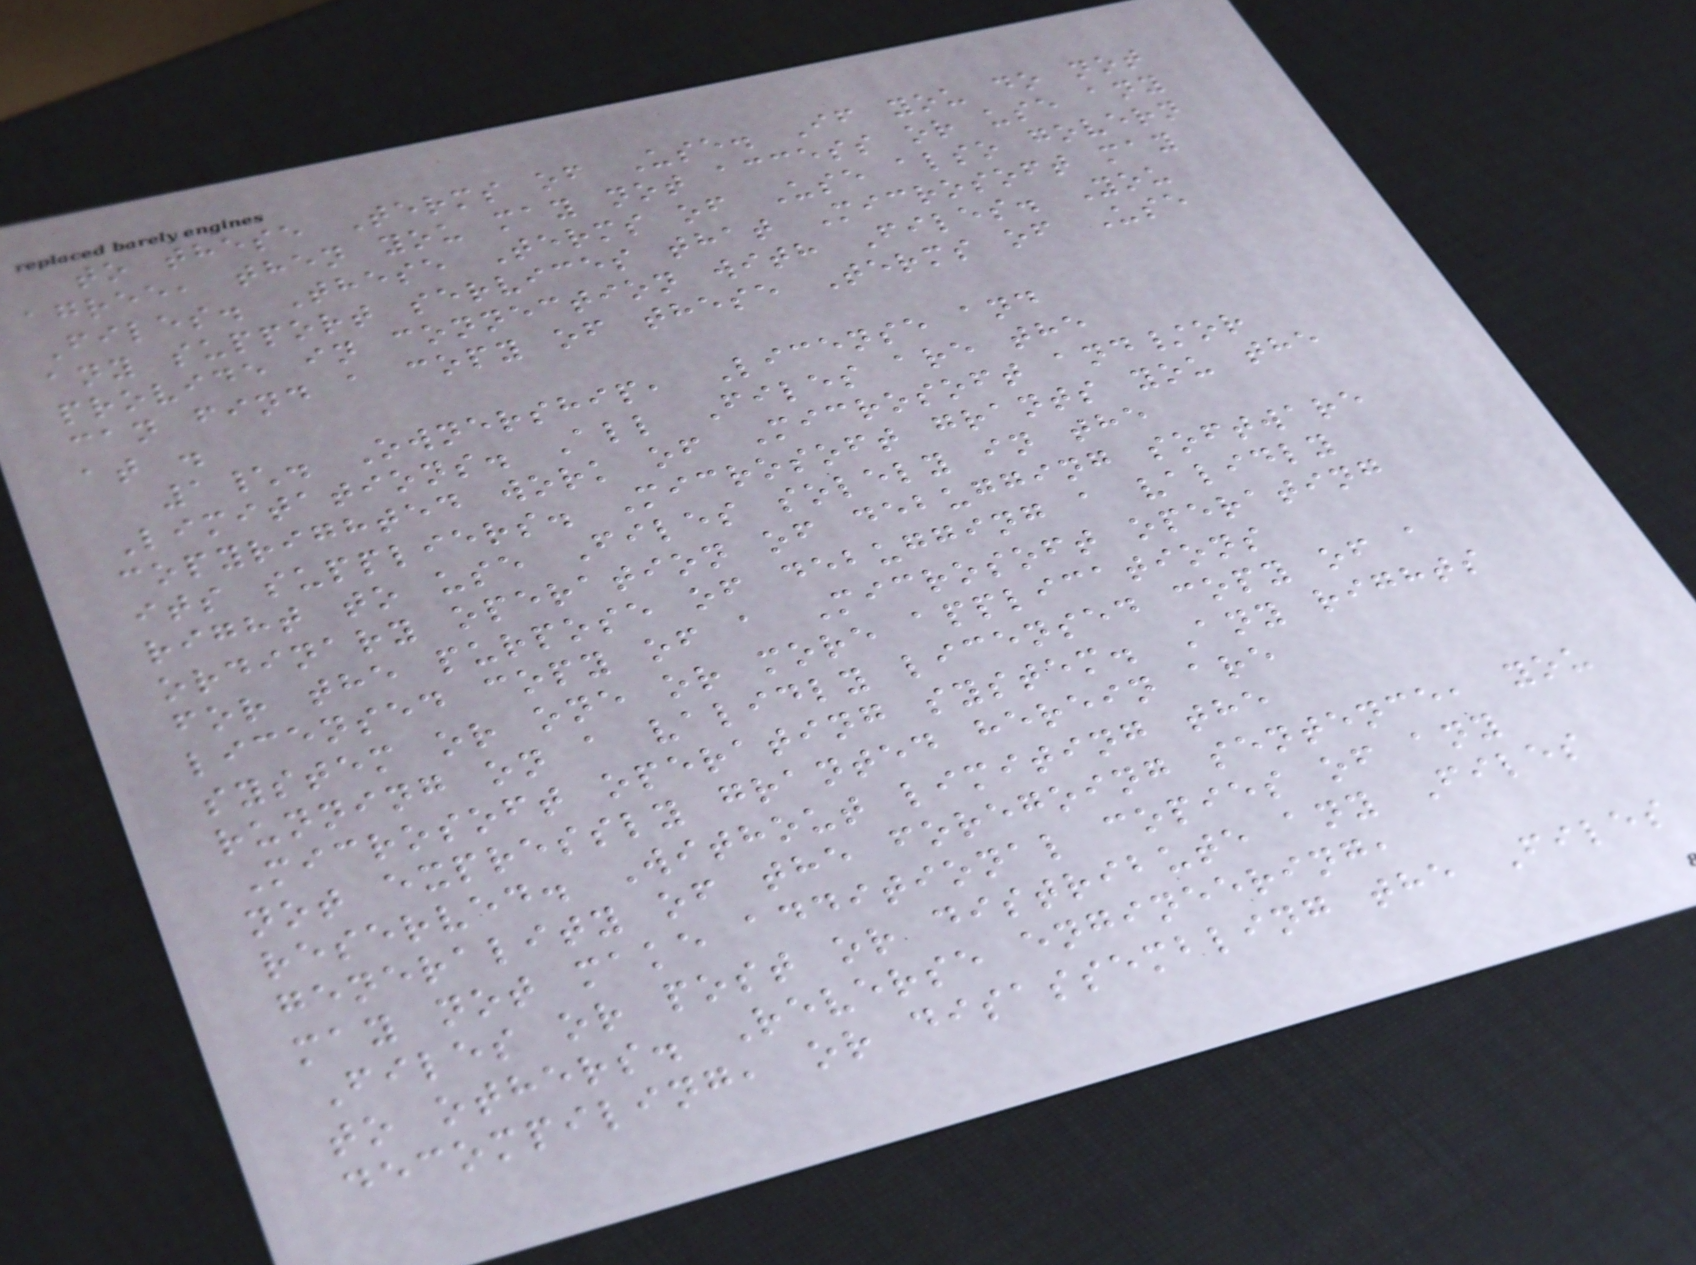to these Terms of Use. If you do not
agree, then you may not access or use any
Files. These Terms of Use also govern
any support services that Microsoft may
provide in connection with Files. You
can find a copy of these Terms of Use
at .
1\. Ownership, License and
Limitations. All Files are the
copyrighted work of Microsoft and/or
its suppliers. Microsoft grants you the
right to use Files solely in the
ordinary operation of debugging software
for the purpose of debugging a validly
licensed copy of a Microsoft operating
system or one or more applications
running on a validly licensed copy of a
Microsoft operating system. Any rights
not expressly granted herein are
reserved. Without limiting the
generality of the foregoing sentence, you
may not make additional copies of any
Files or post or distribute any Files
to others. Reverse engineering,
decompiling, or disassembling the Files
